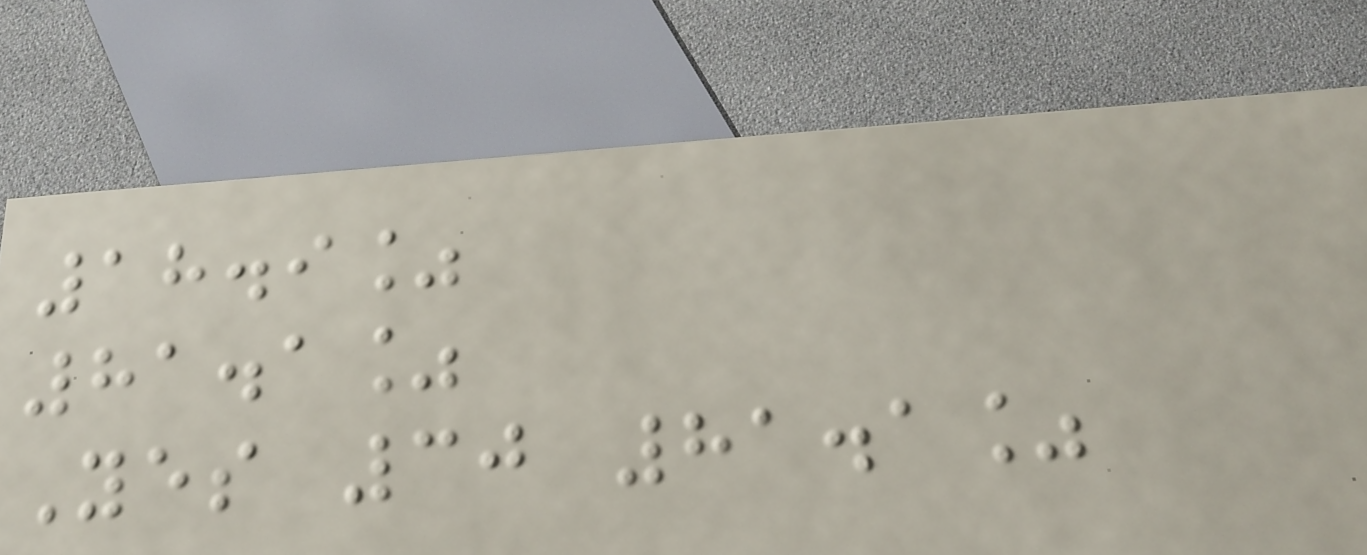18.9%
81.1%
Yes 30 81.1%
